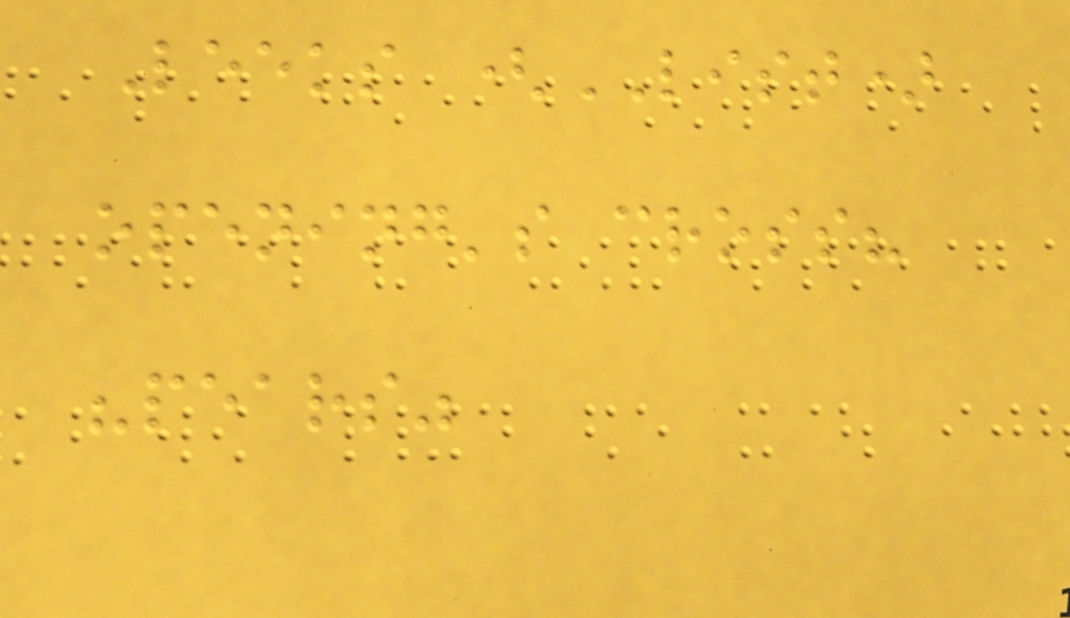Leeks (LIST)
opening's cross?
"pears"
